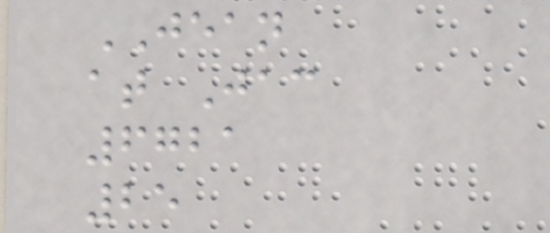JEAN
at Jac
6721
25
